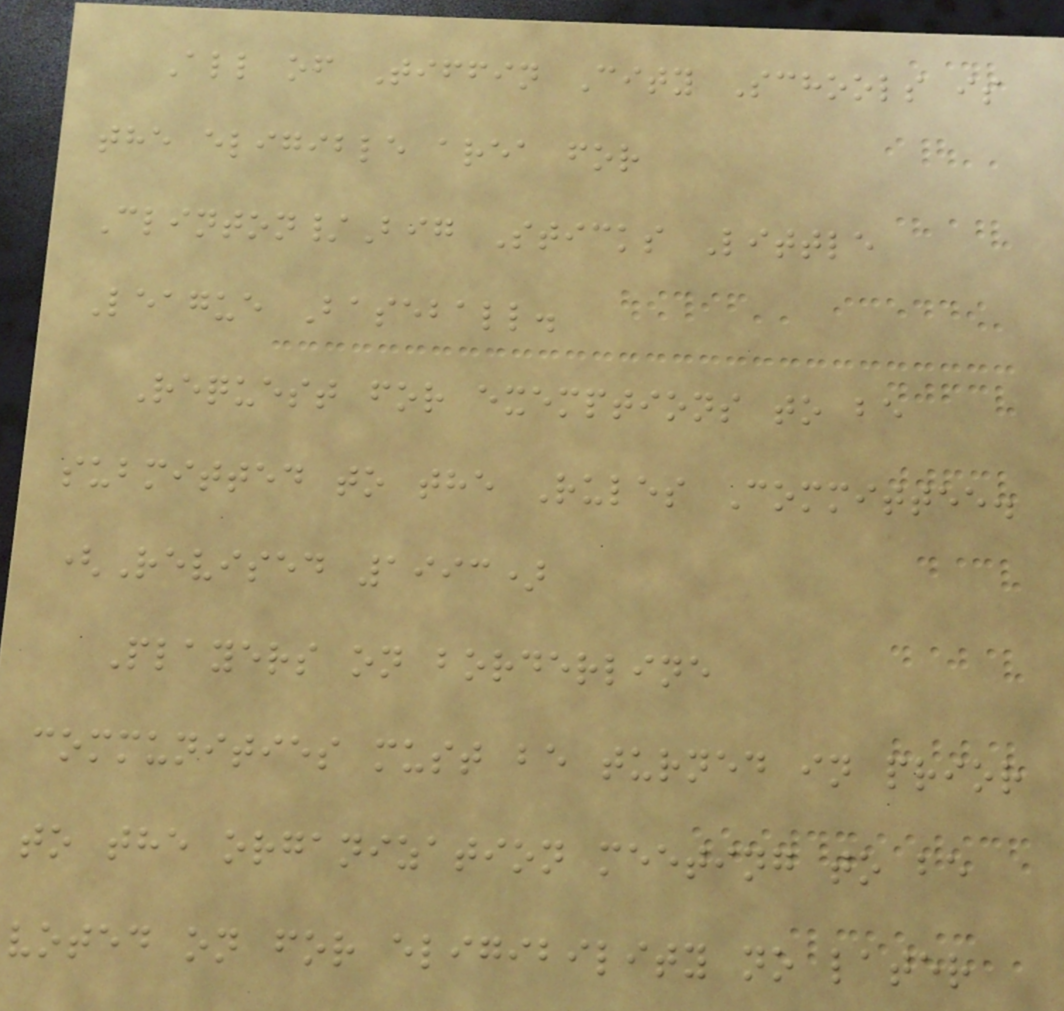All of Tiffin City Schools is
the eligible area for
Clinton/Big Sticks Little
League Baseball.
Request for exemptions to be
submitted to the Rules Committee.
(Revised 1993)
Players on borderline
communities must be turned in prior
to the organization meeting to be
voted on for eligibility no later
